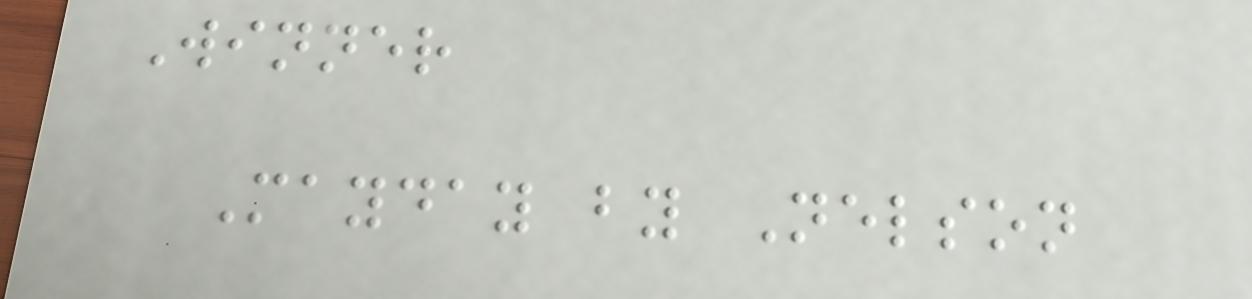Winner
Mayday by Nelson
